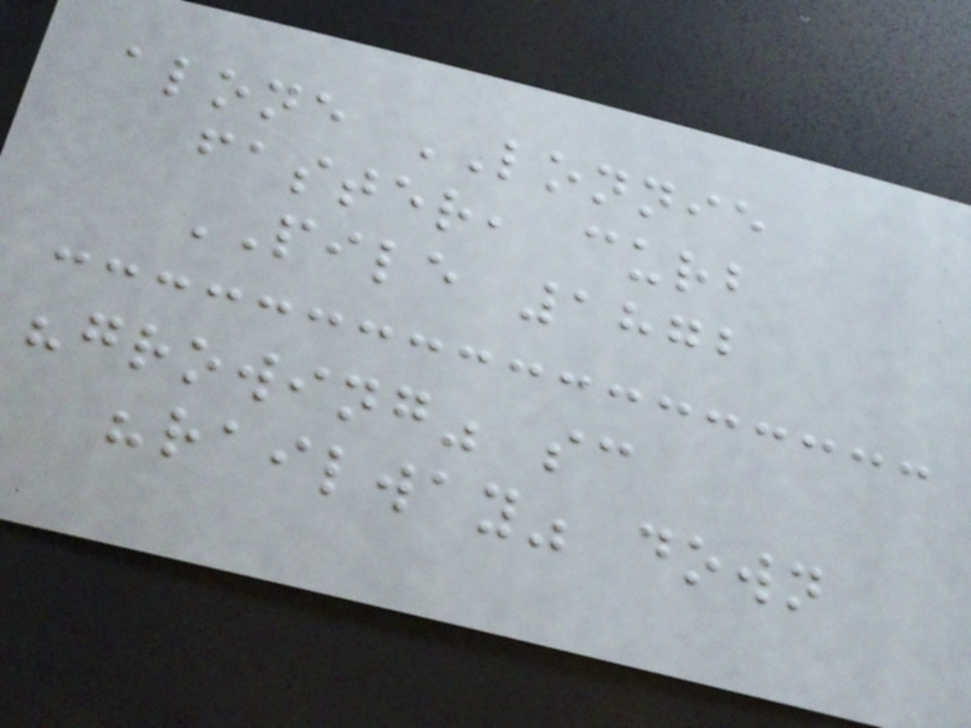alone LONNIE
faster, curb
PILE 1872
"growing" sc
"railway" down
